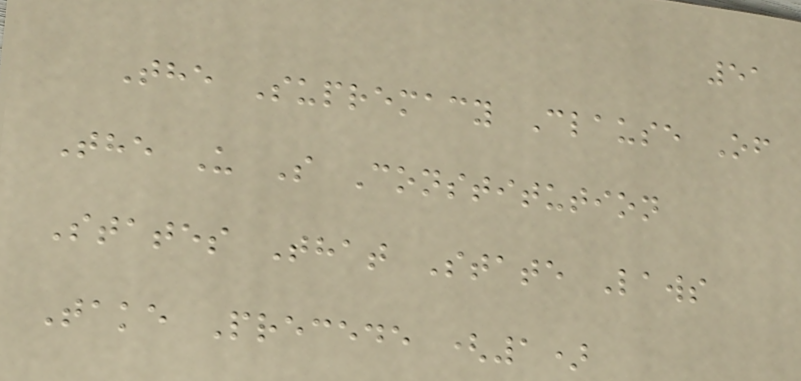51
The Supremacy Clause Of
The U S Constitution
States That State Laws
Take Precede (1)
